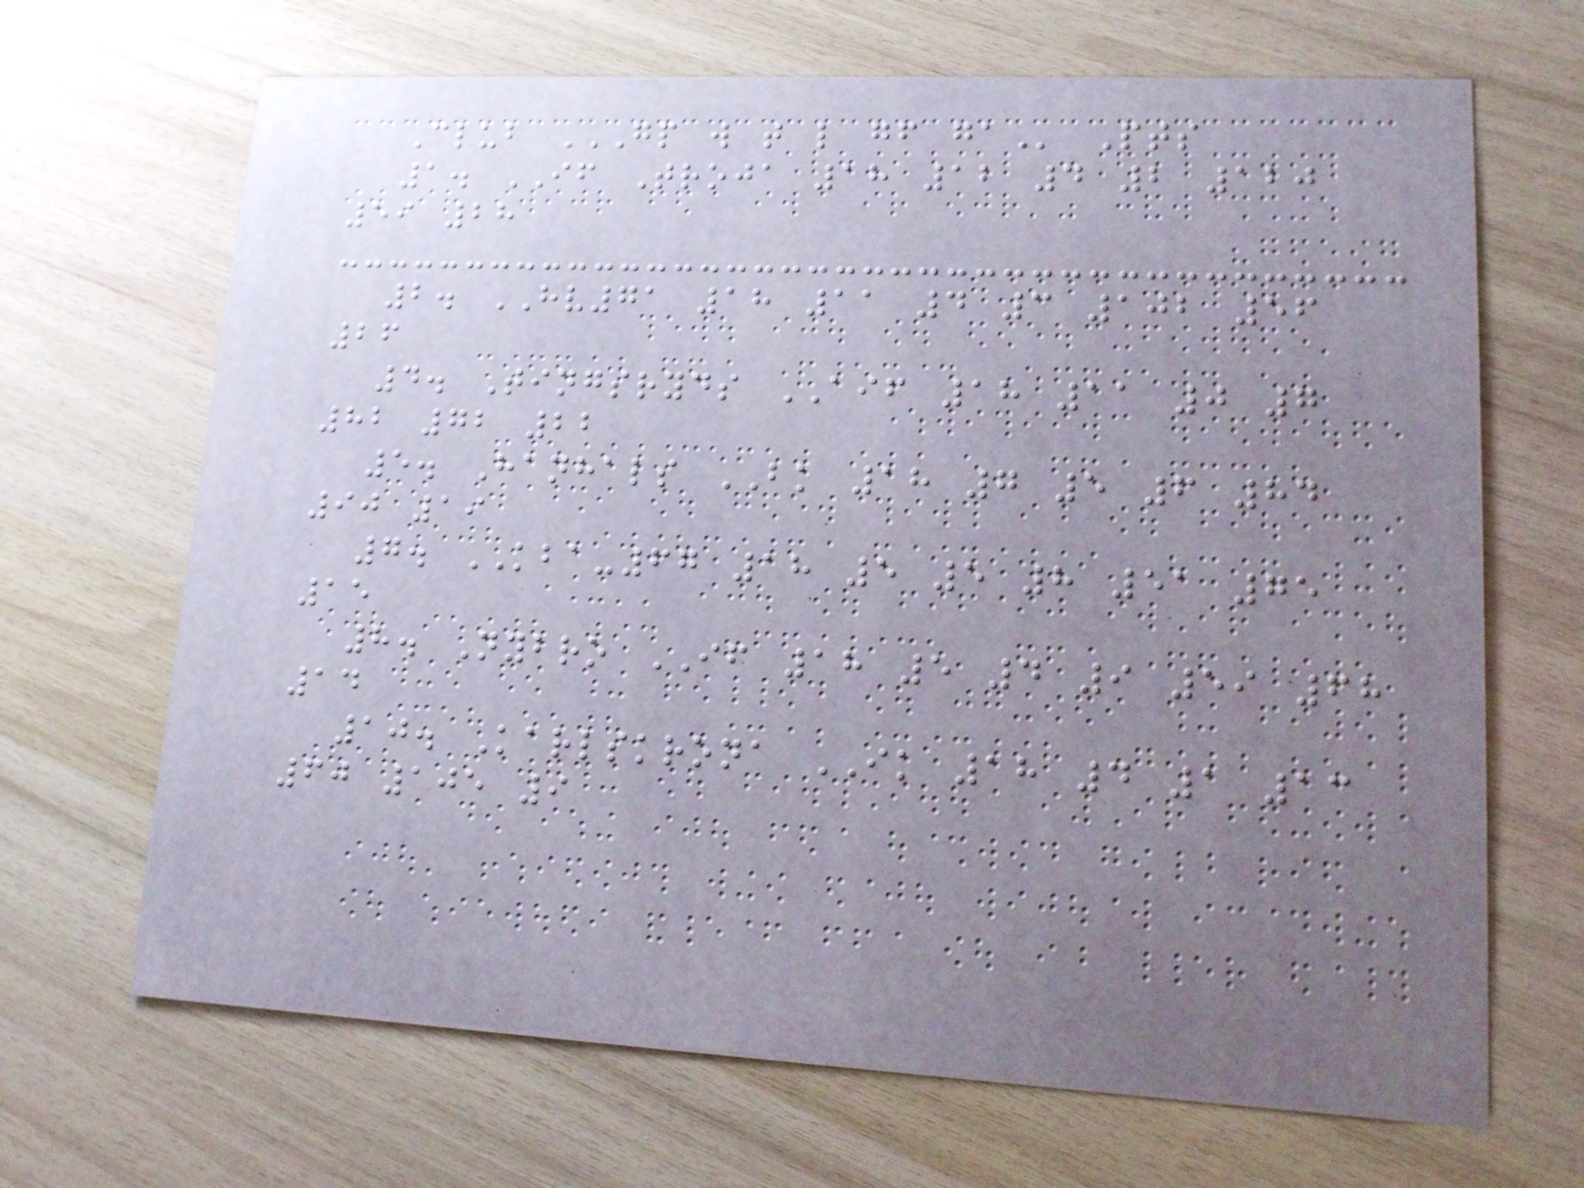Club GP W T L GF GA Pts
1. IF Troja 18 12 4 2 120
59 28
2. HV71 18 11 4 3 102 56
26
4. Tingsryds AIF 18 11 0 7
82 72 22
5. Hanhals BK 18 7 5 6 84
90 19
7. KBA-67 18 5 5 8 51 75
15
8. Nybro IF 18 5 4 9 59 68
14
10. Karlskrona IK 18 4 1 13
60 105 9
